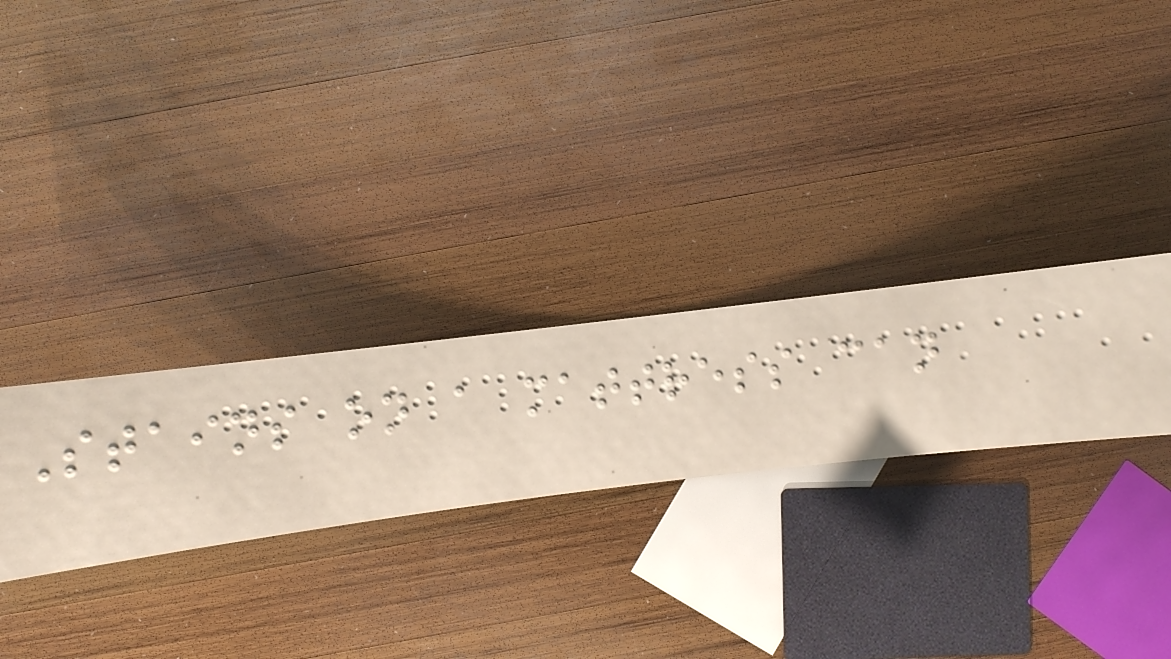Stains on a mattress can
